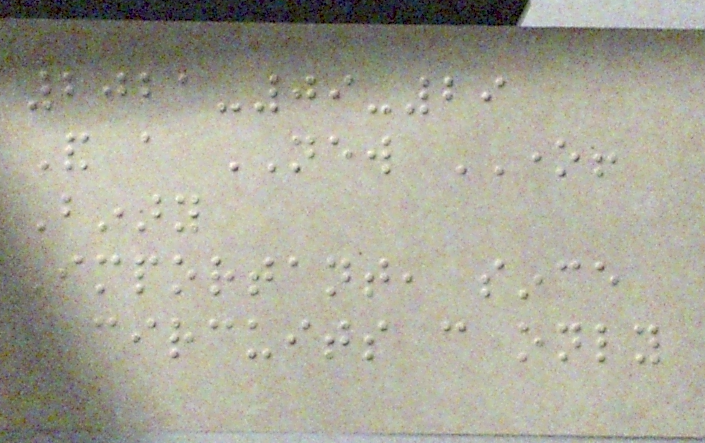2021-09-29
And a NEW ONE!
Binary
Important, since
circuits can only
